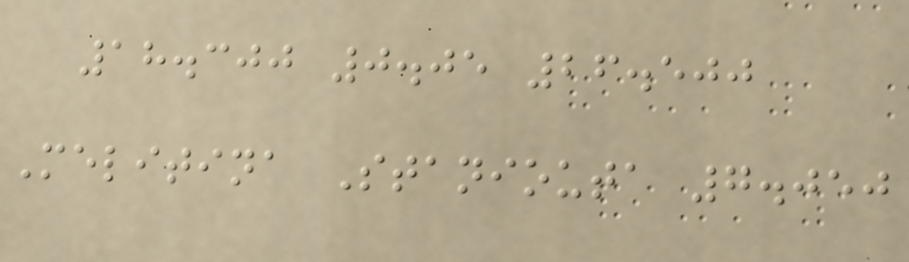18.300 0.05 26.500
Melitina Staniouta 7.050
